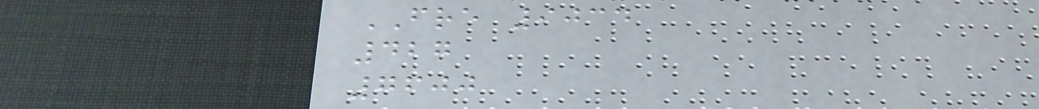FRE 9034
427
7600
